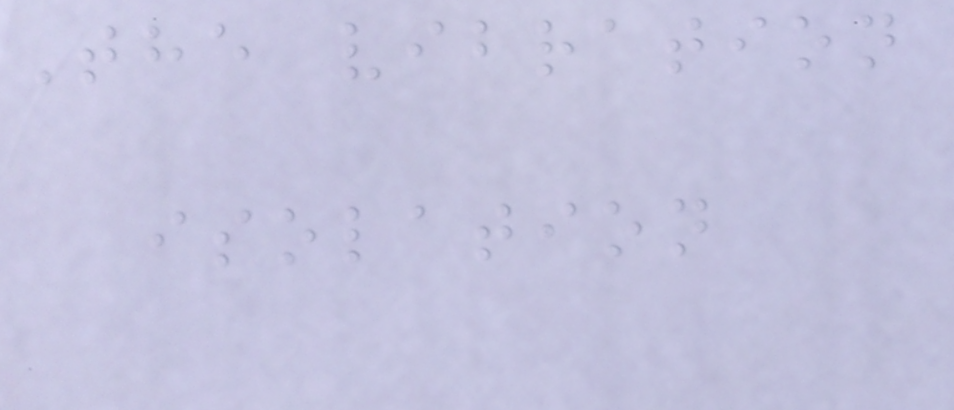The vibration
isolation
